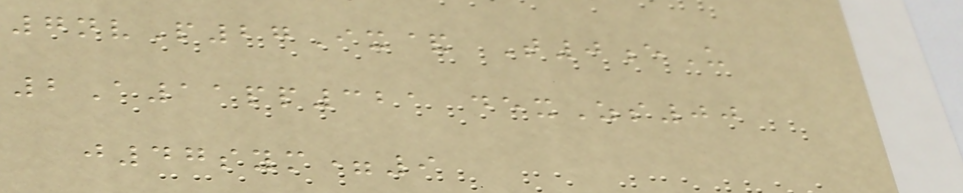7nvP27Ix& T0eU
2A11pp321 dexZs00
j47sym=9
